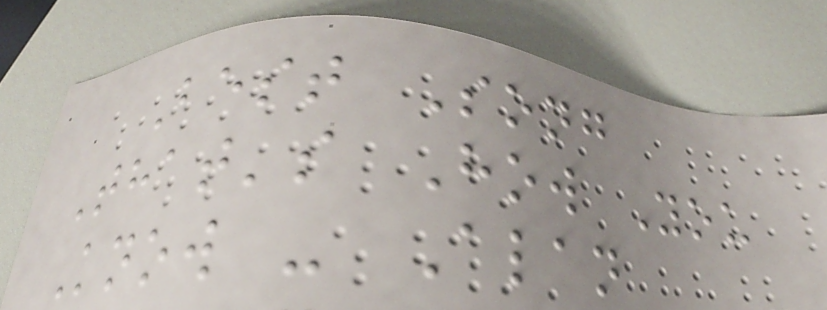Best Song
That's How You
Know - Alan
